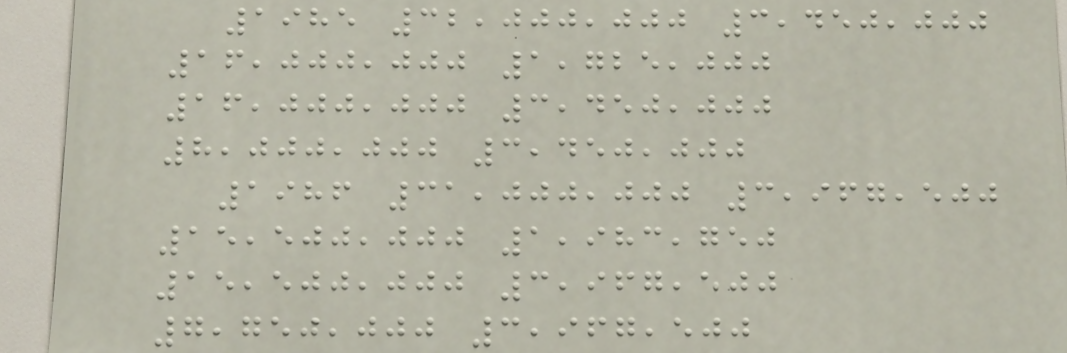1985 32,000,000 3,450,000
16,000,000 1,725,000
16,000,000 3,450,000
8,000,000 3,450,000
1986 31,000,000 3,967,500
15,500,000 1,983,750
15,500,000 3,967,500
7,750,000 3,967,500
